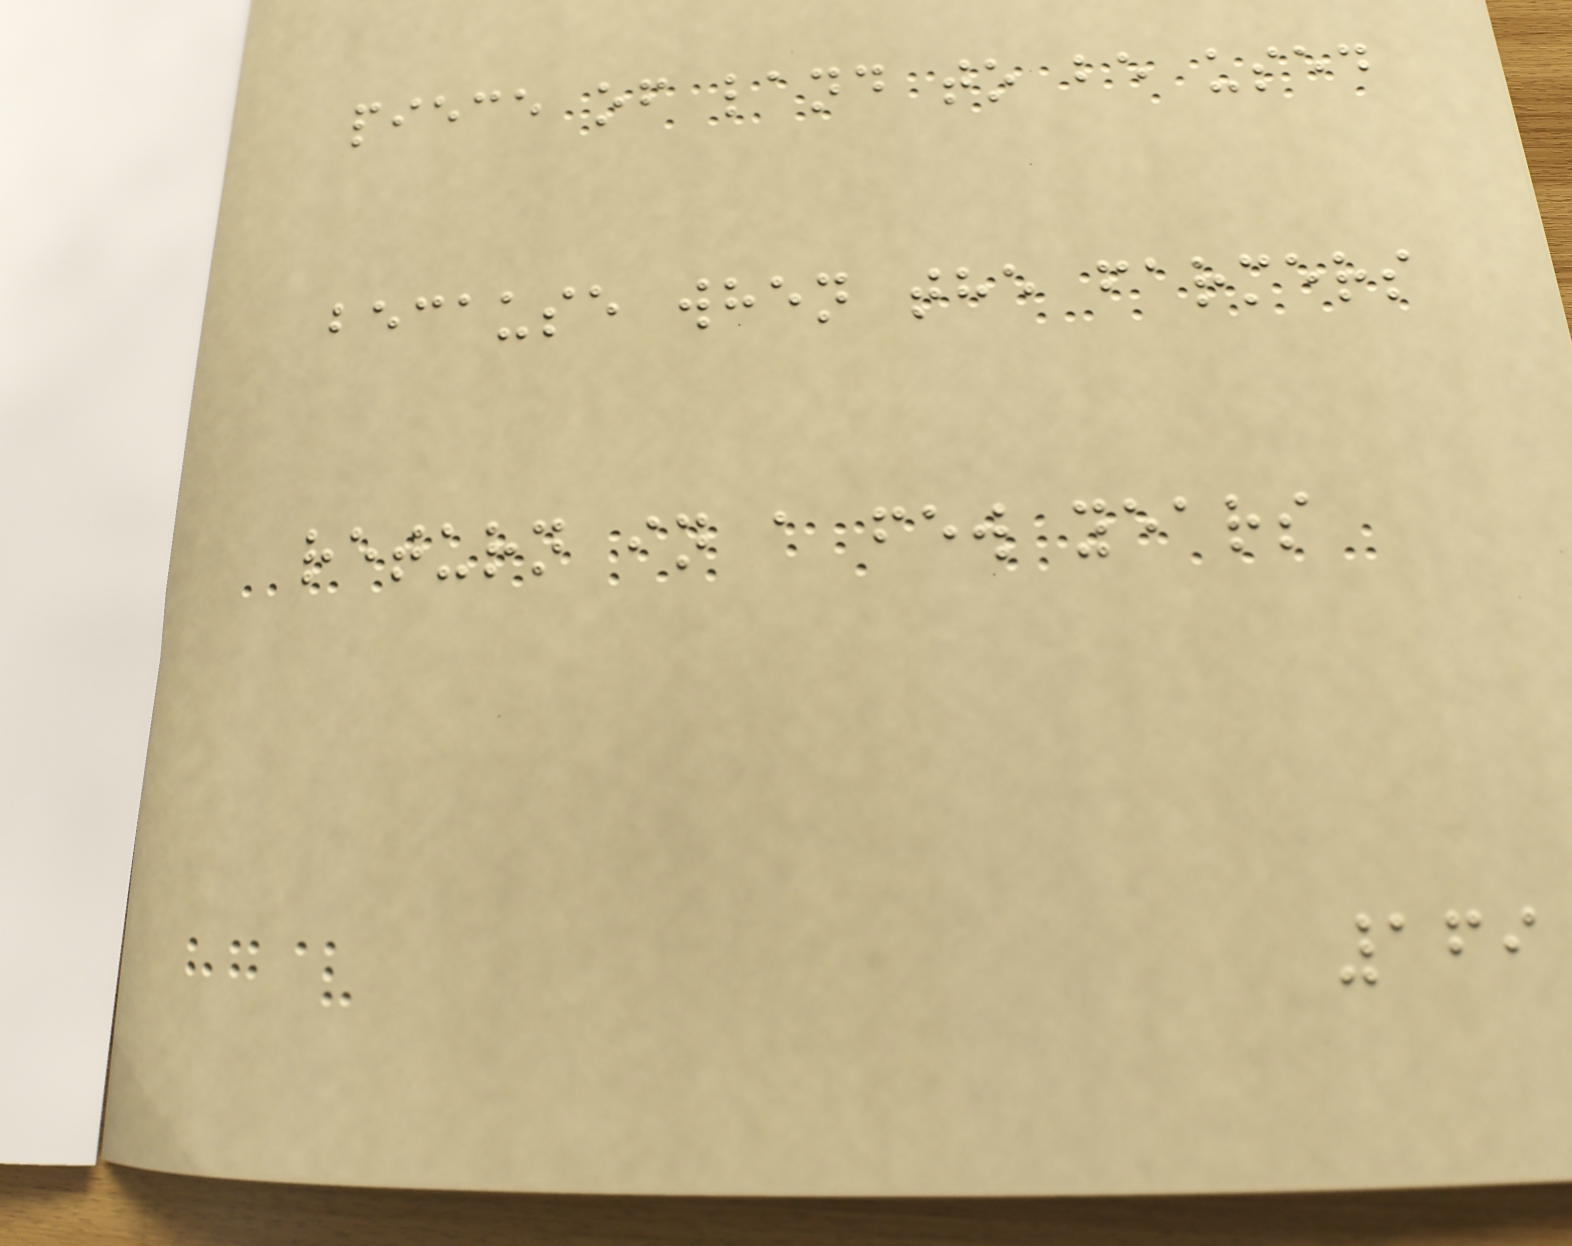piece of land to be used
because when the farmers
return in a few years
169
